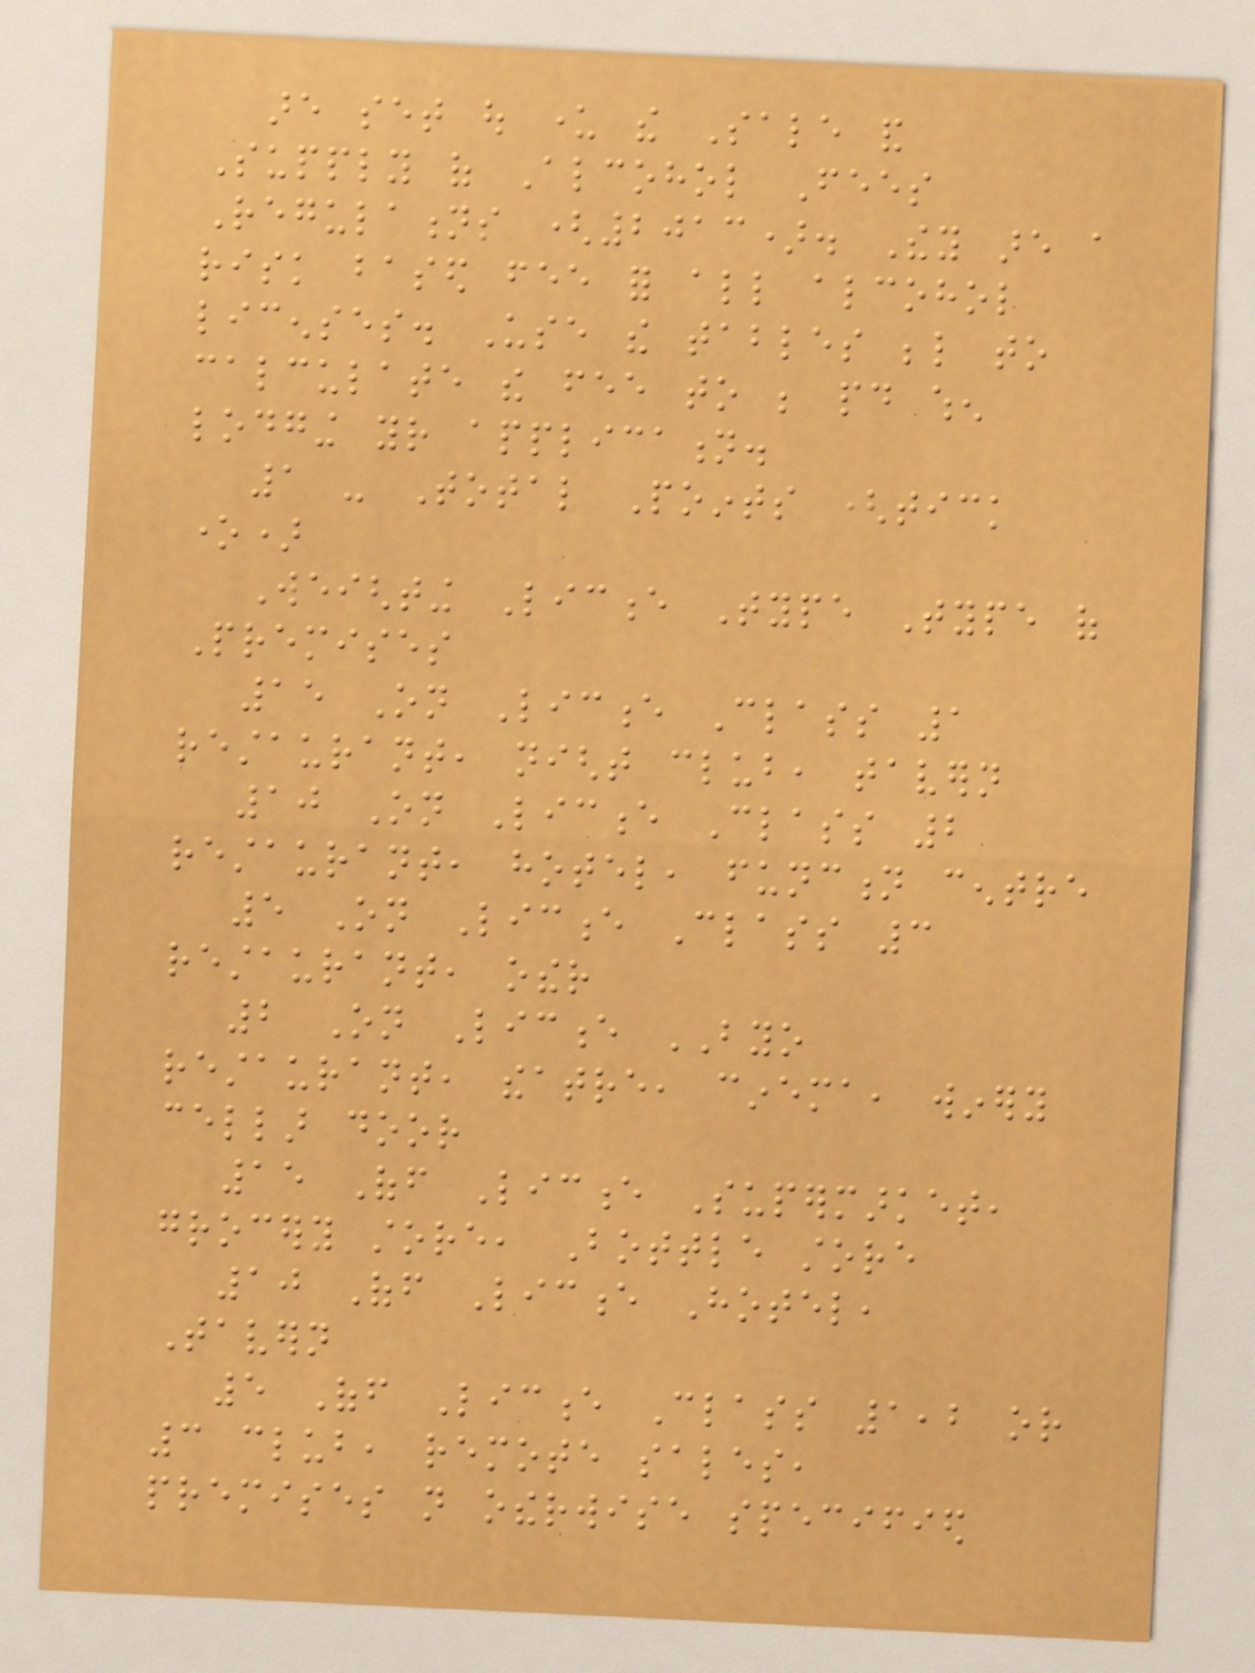are set out under the Sale and
Supply of Alcohol Fees
Regulations (2013). They are a
risk based fee for all alcohol
licenses. Use the tables below to
calculate the fee to be paid when
lodging your application.
1 - Total Points (tick
one)
Weighting Licence Type Type of
Premises
15 On Licence Class 1
restaurant, night club, tavern
10 On Licence Class 2
restaurant, hotel, function centre
5 On Licence Class 3
restaurant, other
2 On Licence BYO
restaurant, theatre, cinema, winery
cellar door
15 Off Licence Supermarket,
grocery store, Bottle store
10 Off Licence Hotel,
Tavern
5 Off Licence Class 1,2 or
3 club, remote sales,
premises not otherwise specified
